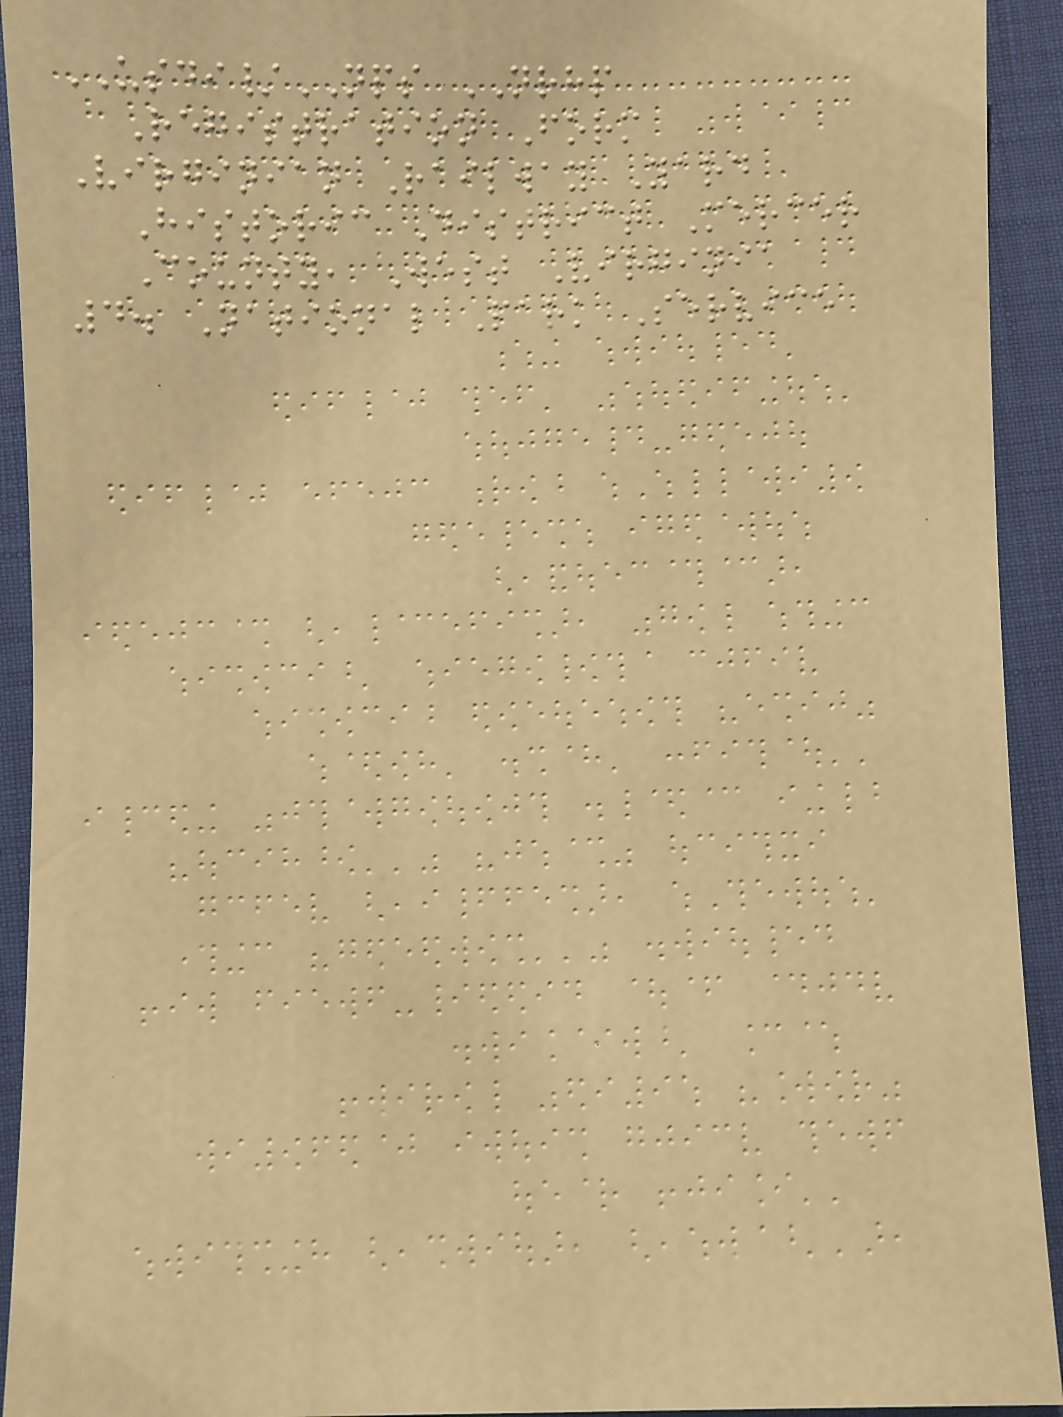USDI/NPS NRHP
Registration Form
Virginian Railway Yard
Historic District Mercer
County, West Virginia
4. National Park Service
